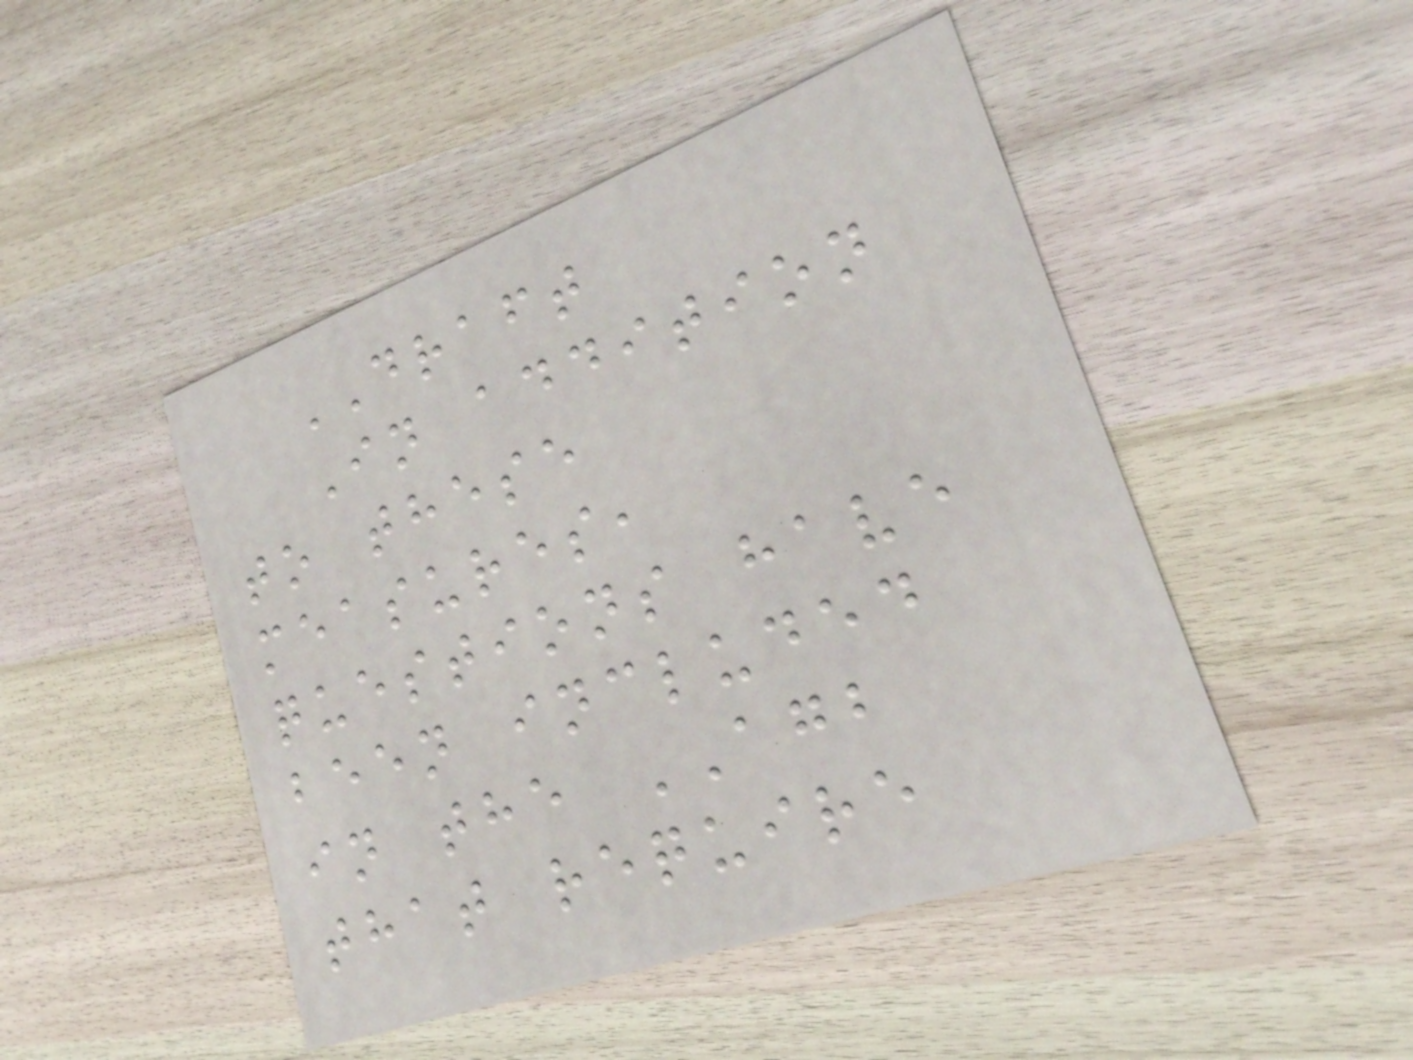DRAFT
In addition
to these
measures,
questions have
been included
in the AGB
that require
